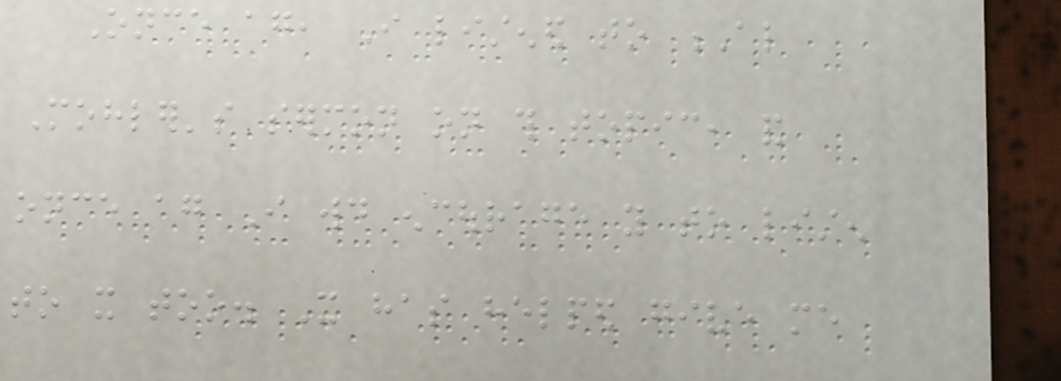Once again, I listened to Al
Mohler's sermon on this topic, and
once again I would encourage you to listen
to it too. It has helped give me
